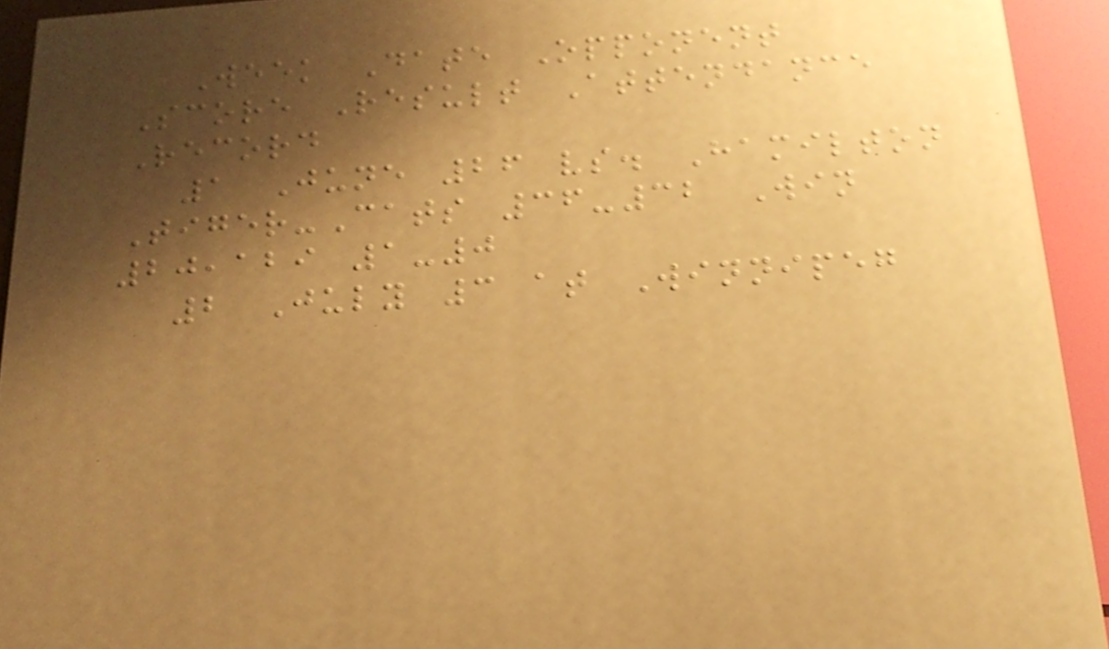Week Date Opponent
Score Result Attendance
Record
1 June 26 vs. Hamilton
Tiger-Cats 36-32 Win
20,129 1-0
2 July 3 at Winnipeg
